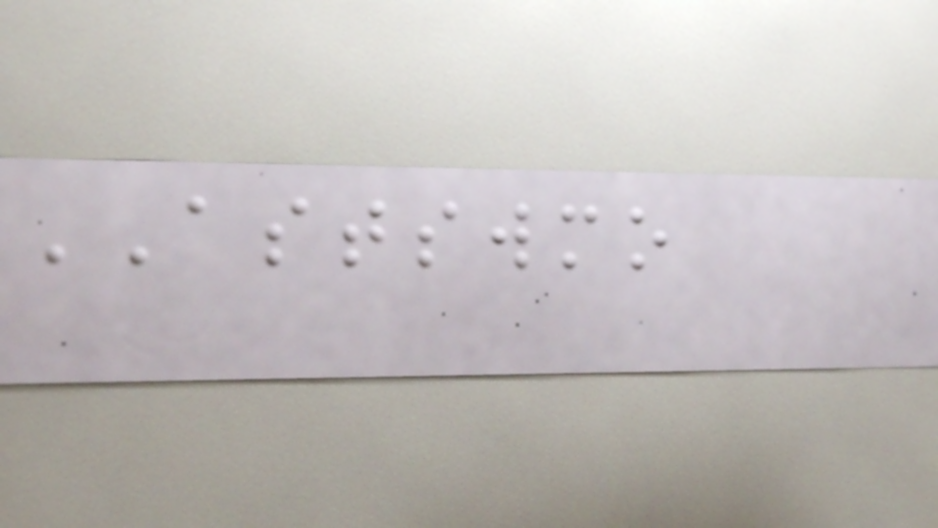ASTSWMO
